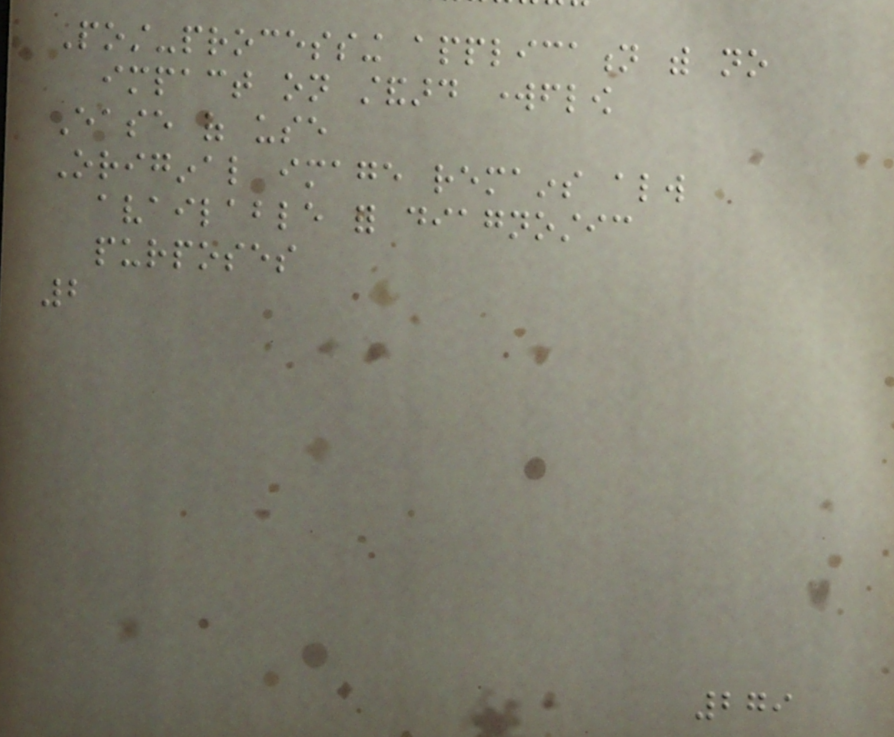Post-processing application with no
impact on standard workflow
Ease of use
Original image remains always
available for diagnostic
purposes
2
279
